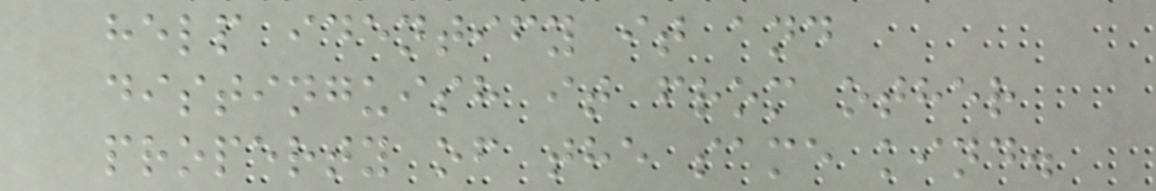help identify it and
distinguish it from other
property of the same kind.
